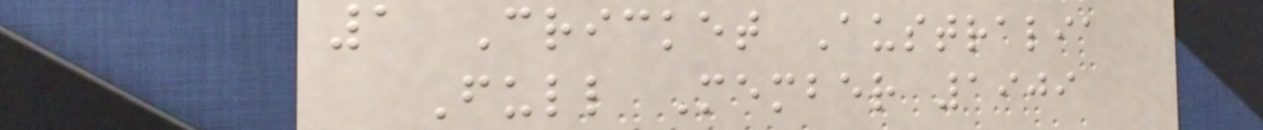1 Cricket Australia
Full Member 1909
